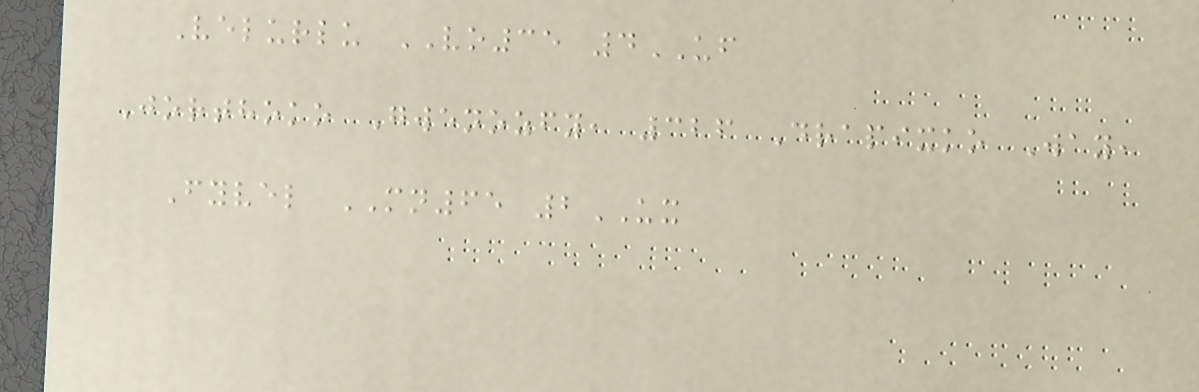Velurlu VO35 4UF
Jorthoko Gwenozfy, 326 Drapixko Way,
Fyvel MN65 2UX
